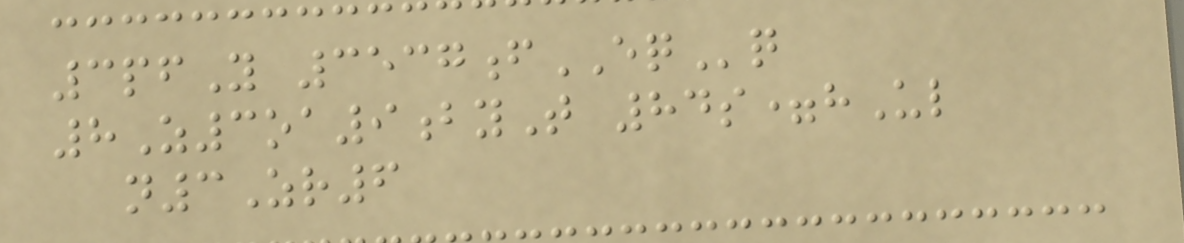3pfY 3537fEQq
8Z3oa9byT 84s=hUl
n3Zr6
